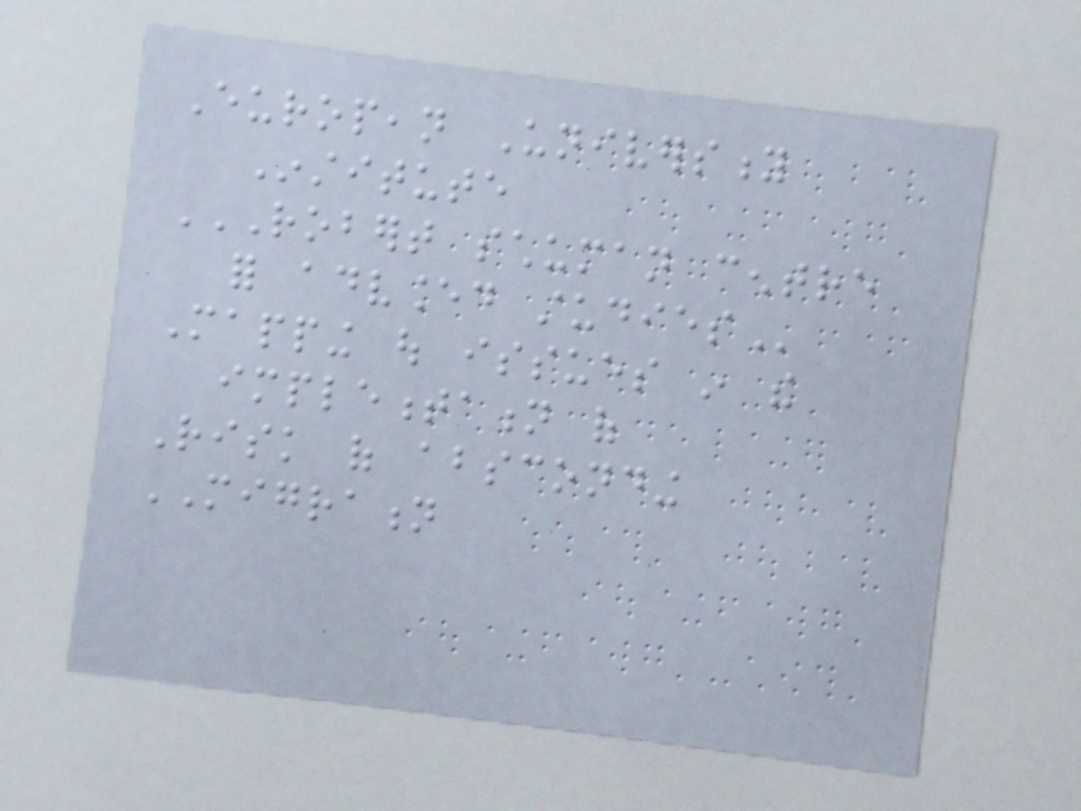European University
Institute
ROBERT SCHUMAN CENTRE
FOR ADVANCED STUDIES
Mapping out issues in the
implementation of
Risk of absconding
MIGRATION
